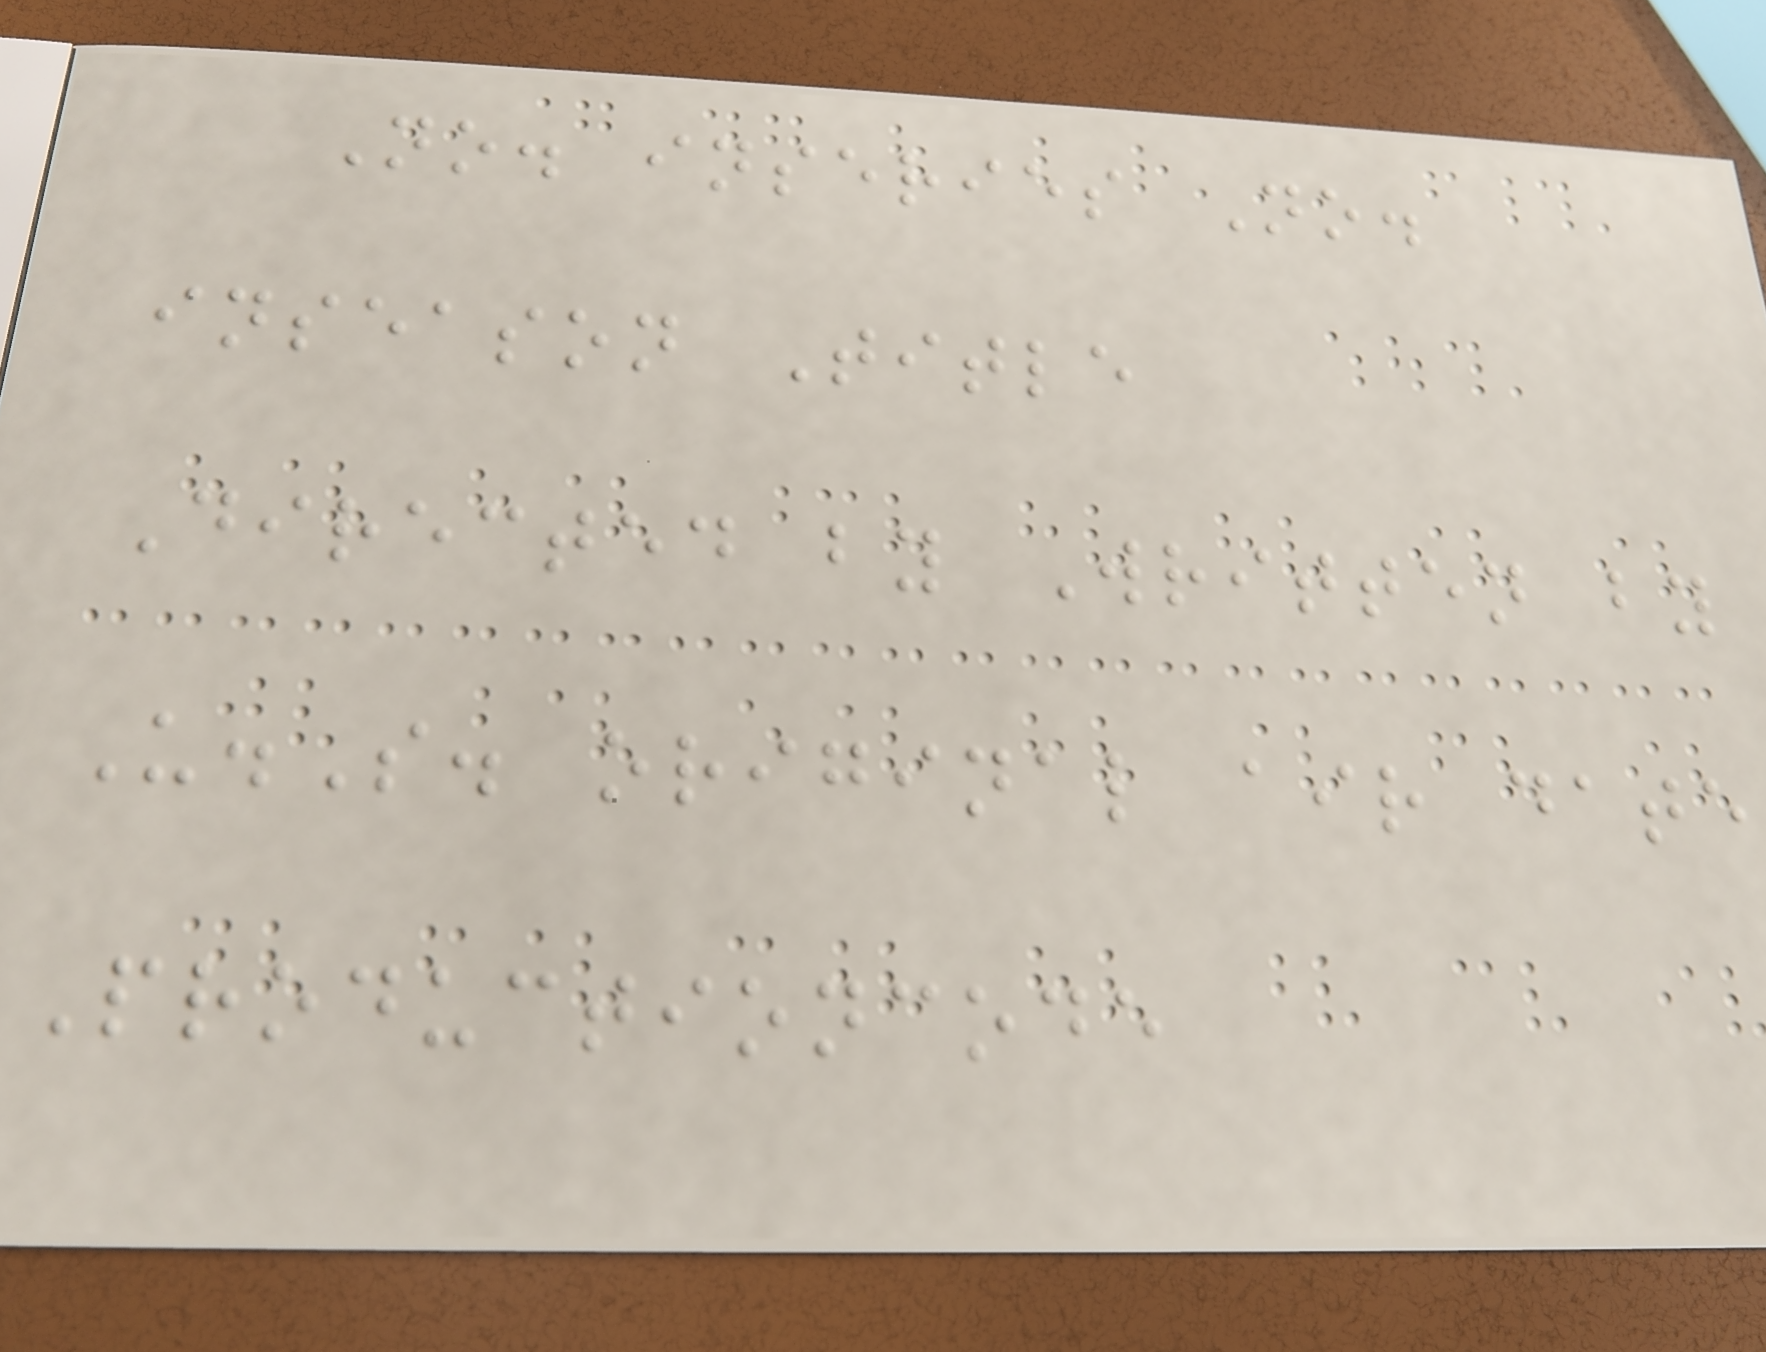No. inseries No.
inseason Title
Directed by Written by
U.S. original air date
Productioncode
